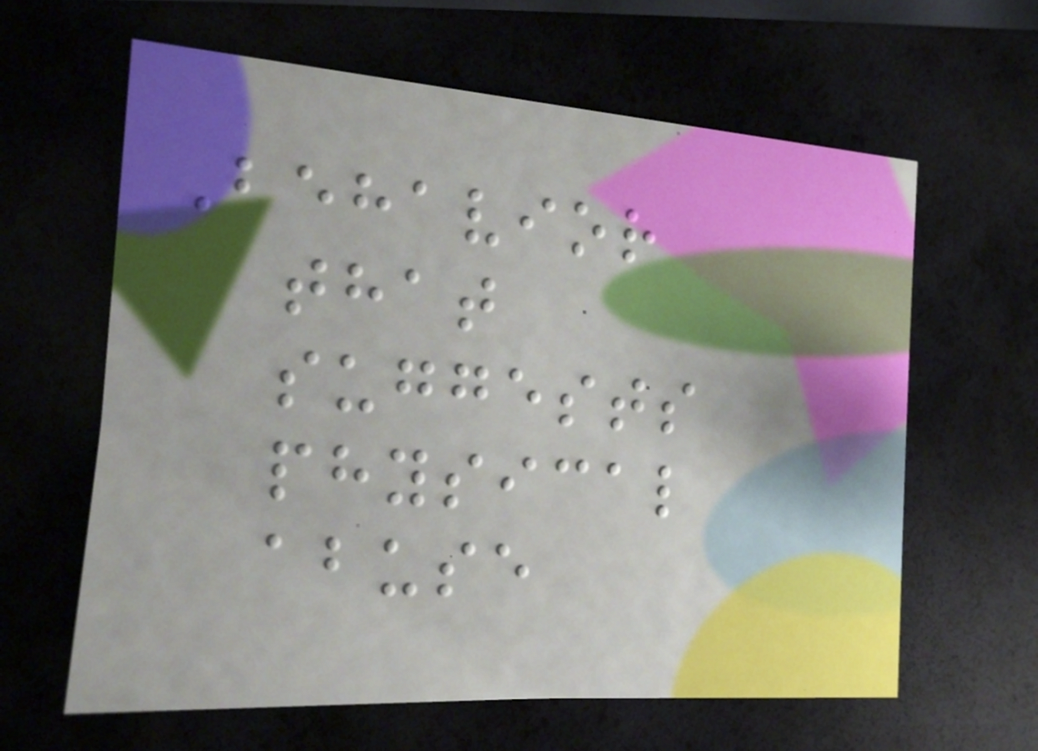Behavior
that
suggests
physical
abuse
